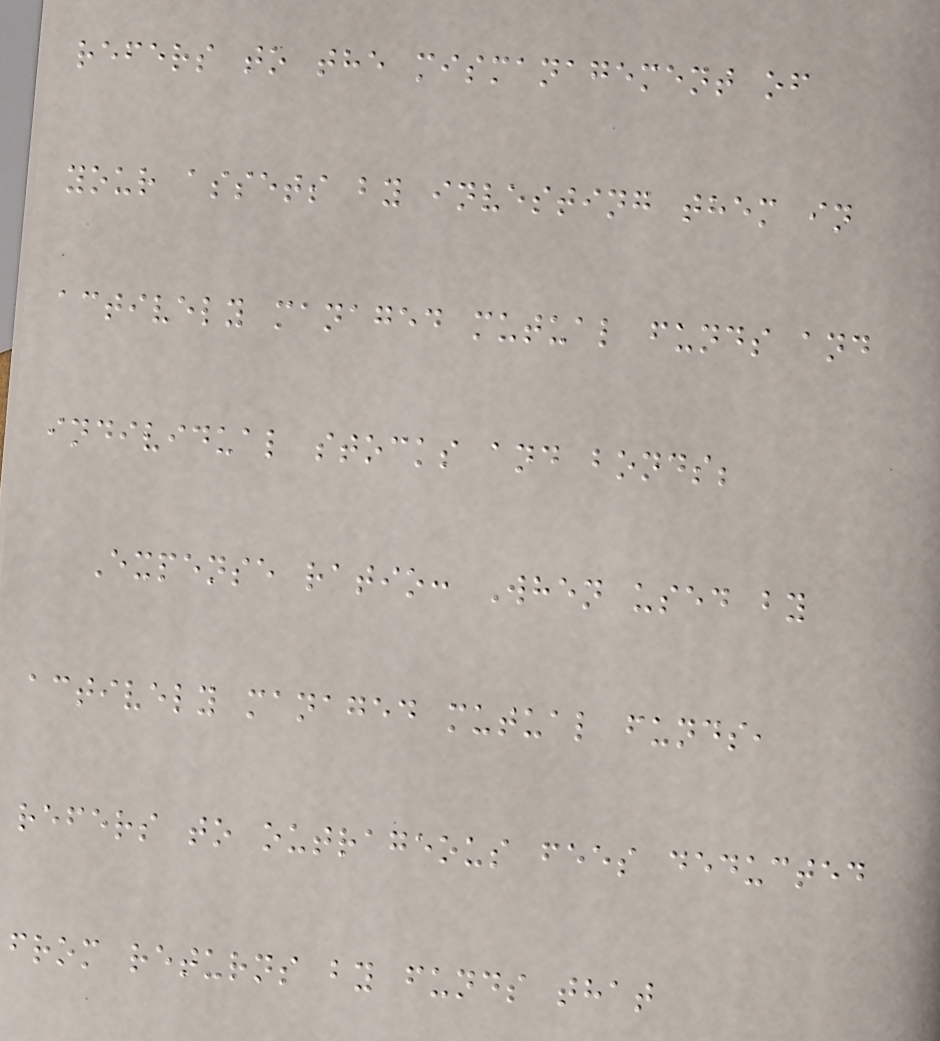refers to the mismanagement of
your assets by investing them in
actively managed mutual funds and
individual stocks and bonds;
Expense ratio: When used by
actively managed mutual funds,
refers to outrageous fees deducted
from returns by funds that
